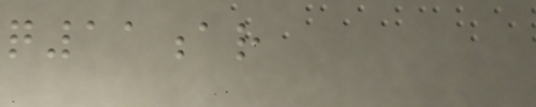q11ar
